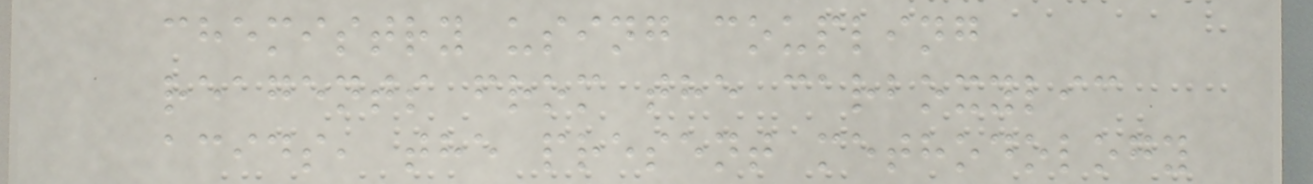chemistry using coupling
reagents from the carboxylic
acids, the present methodology
